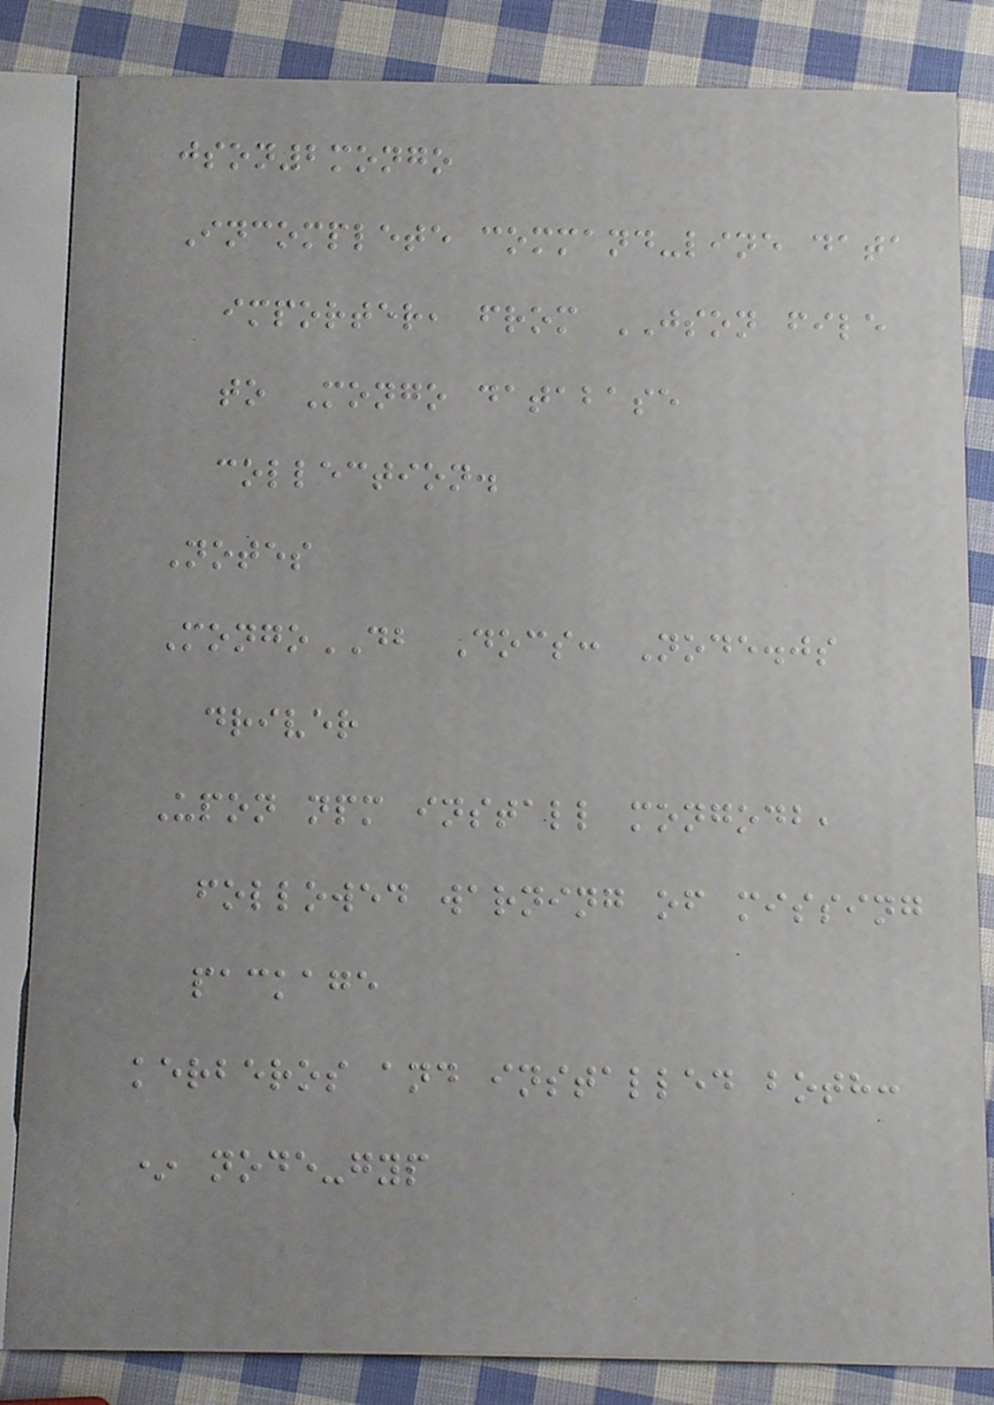json2mongo
Incomplete command-line data
importer, from JSON file
to Mongo database
collection.
Notes
MongoDB Docs: Node.js
driver
Upon npm install mongodb,
followed warning of missing
package
kerberos and installed both:
* node-gyp
